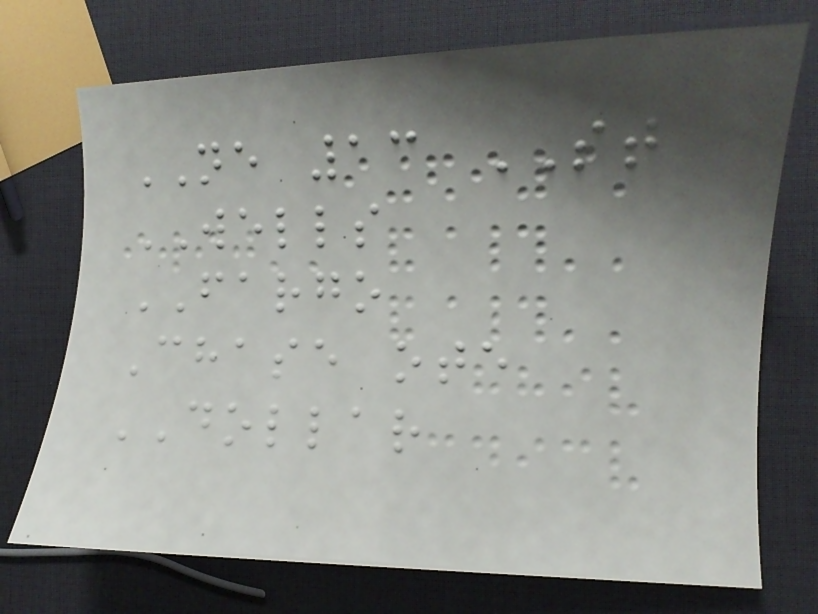NE 13 ST
WELLS
FARGO
Chase ote
DOLLAR
